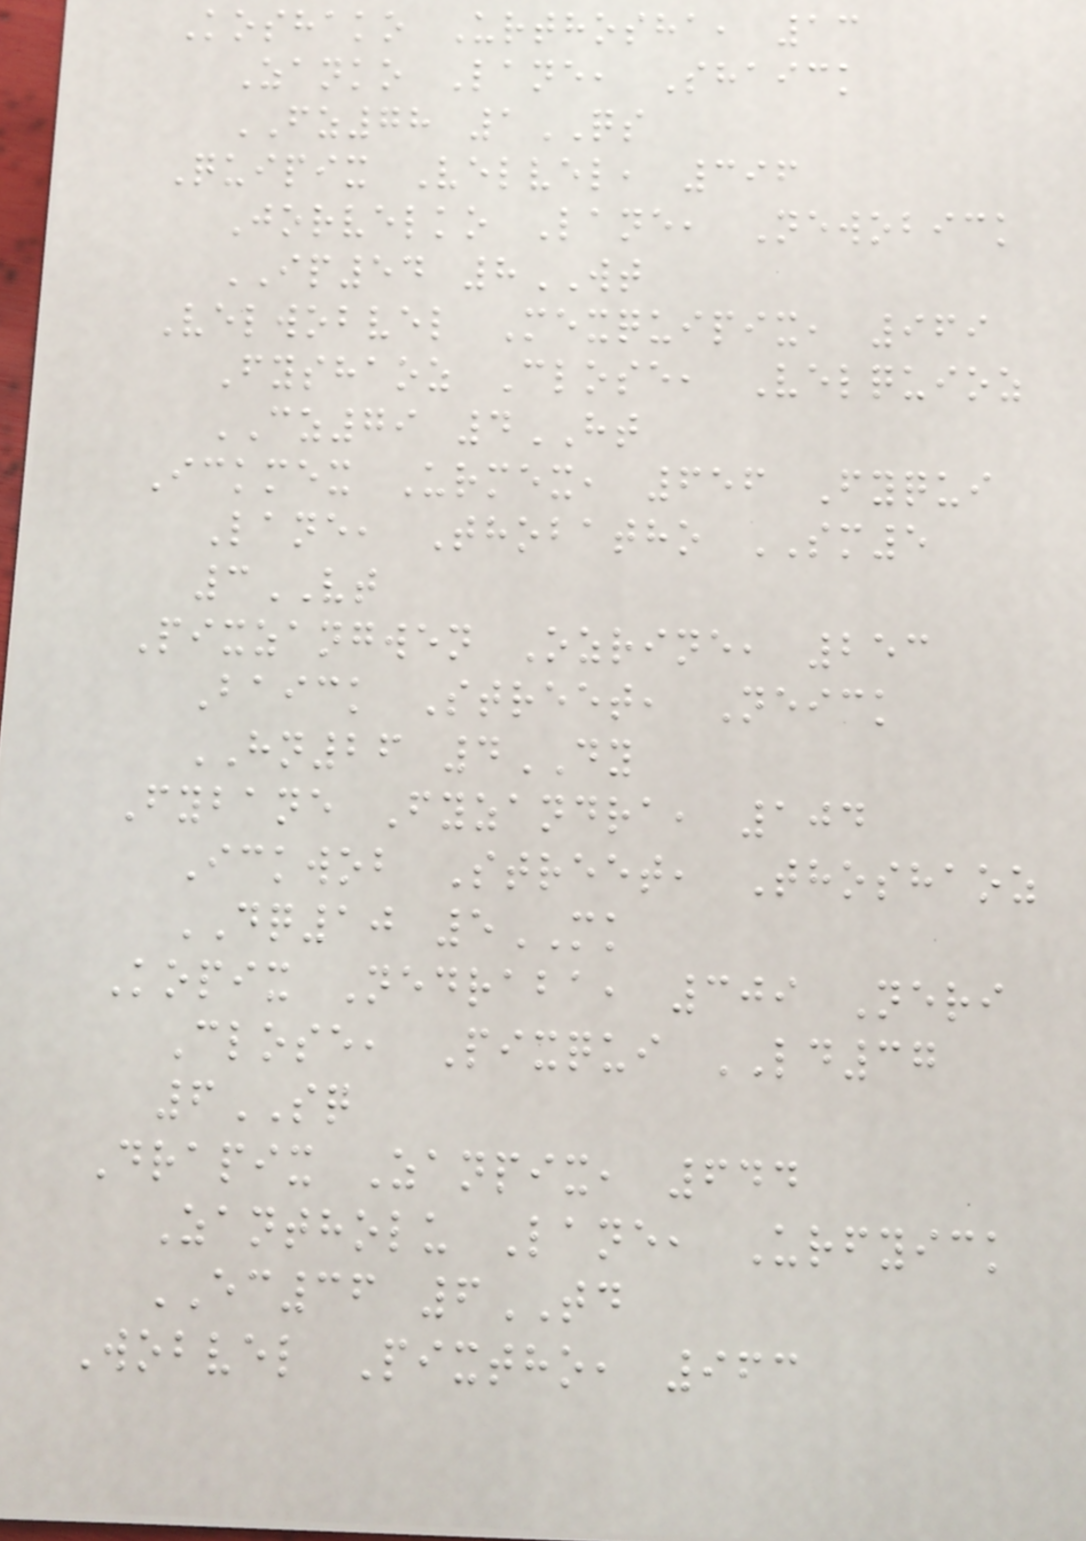Koshako Urthosha, 13
Zanko Lane, Shaick
FZ78 1QS
Quipix Velvel, 396
Jorvelko Lane, Newobick
IP54 8WT
Velwobvel Mexquipix, 969
Fyshaoz Close, Velquioz
CZ79 4HT
Ickmex Urmex, 656 Fyqui
Lane, Thobatho SM5
3VT
Pixzangwen Ozrine, 253
Baick Street, Neick
HN26 4DY
Fybane Fyzandra, 104
Ickwob Street, Thoshaoz
DQ10 5MK
Kopix Nedraba, 309 Neri
Close, Pixqui LD37
6SQ
Drapix Zanpix, 644
Zantholu Lane, Urfyick
EC36 6TD
Wobvel Pixtho, 963
